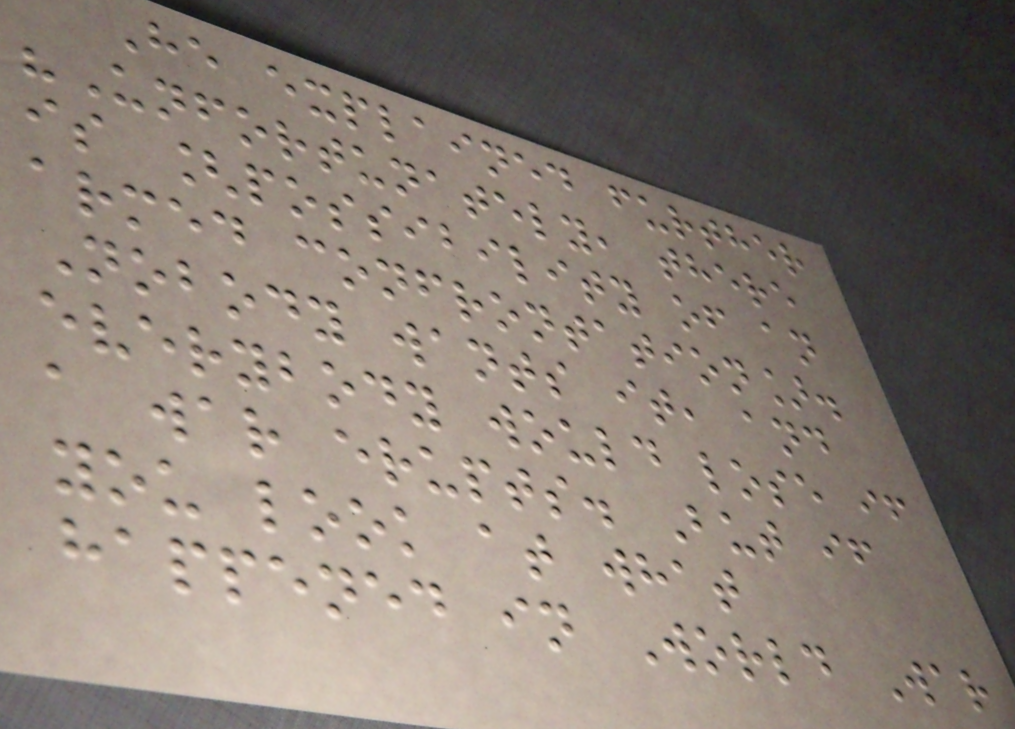He explained further
"Unfortunately, there
is [possibility of an
armed confrontation].
Nobody wants it, and
everybody would lose if
a war erupts. But if
you look at what
happened in World War
